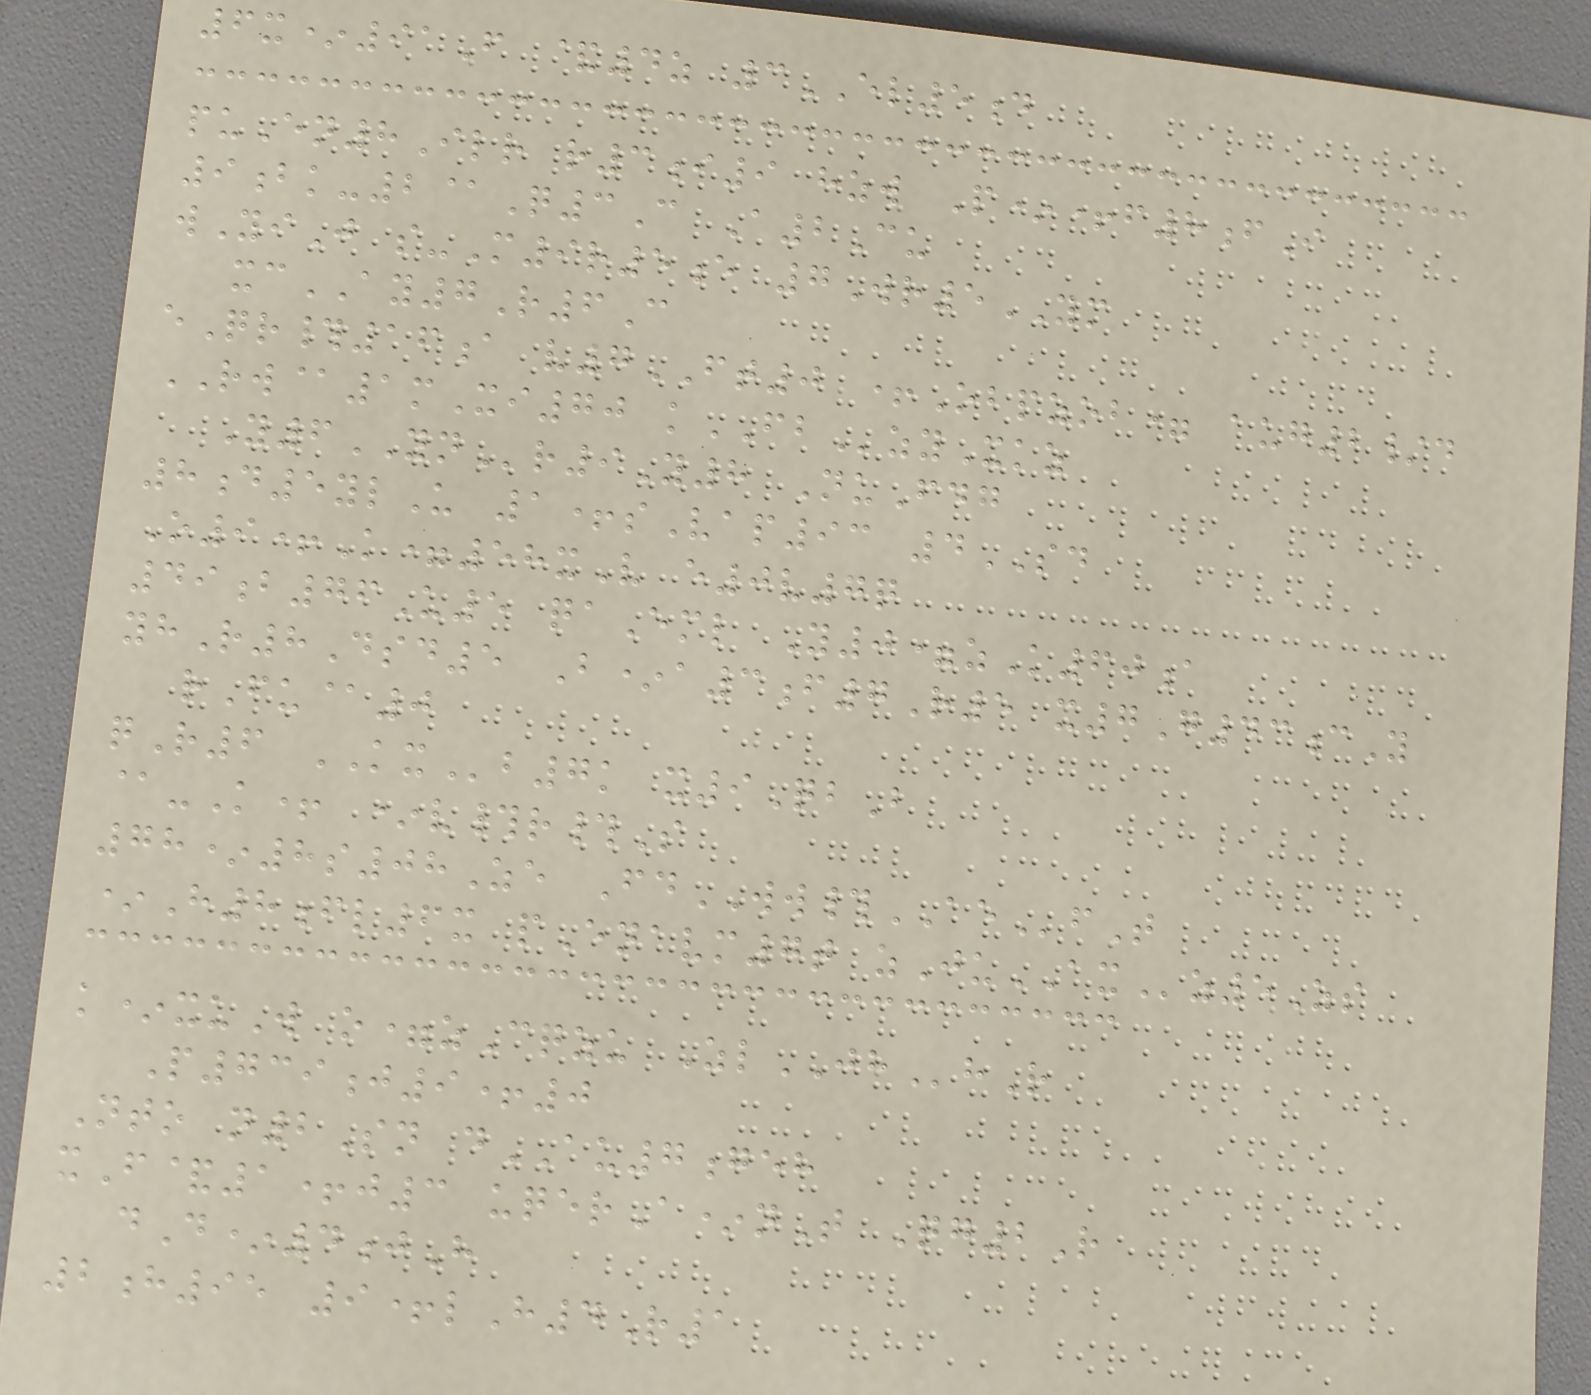6x*91F &4z 3EL5d
puEn8Ilr r3i9 hzw P*+f8fI
9bk-2@Q3C A2Cu
wYiJ s-M9r5e 7Wr5YM
xcAY7R6C
eQr#16a v7FT0 +Obpzob= aug2/d
RW@1mXi70 kFBzyXkz
Y6YNr9Y8 NuFdg
8d5ylU 1+sVap93 4SD
O9+K=58xV e0v7q
49b76U5 qaEml Y0=zK60a
yhR8Dsd5 B*a3f7R5 x7G43cY
rFu@0
qR6 KXb7k x9QbB
@-K+ *v#r#S
78*8s08Ze FdWW#AEfT
*H8fl6x pEnavm7t zJuAXz5Zs
k*xuW o=zCqzu ZlJHhR
P739j9+0
Nto n2Sn dAU7geh
xF&1+j3 uqerA*nT Qg2R
dD*4jH
2h95 9+lH4R1
